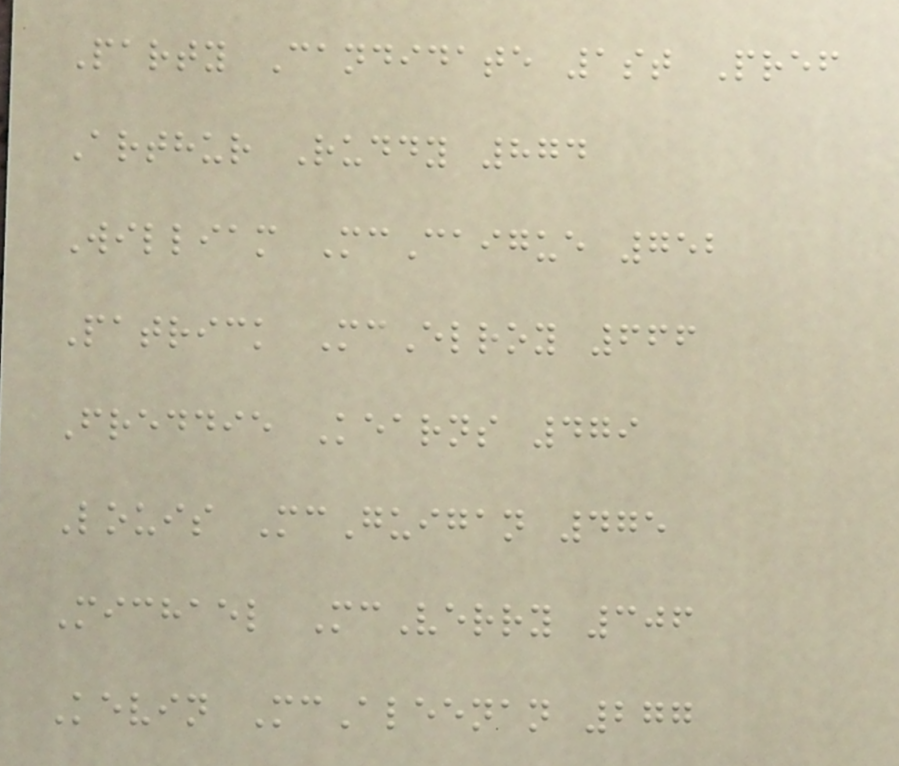Party Candidate 1st Pref
Arthur Ruddy 874
William McCaigue 752
Patrick McElroy 666
Freddie Kearns 479
Louis McGuigan 475
Michael McVerry 306
Kevin McAleenan 277
